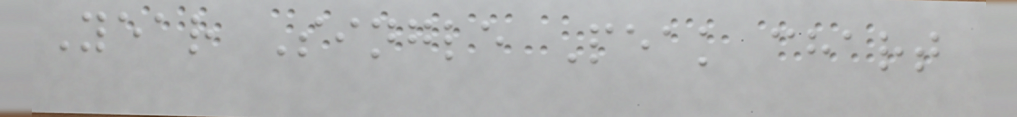Year Single Peak chart
